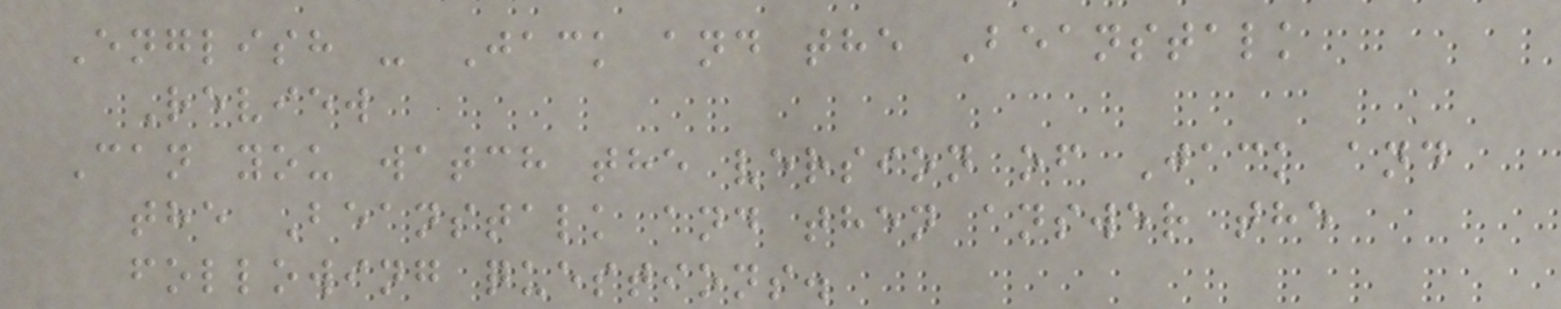English - Jack and the Beanstalk
Review
Can you watch the version of Jack and
the Beanstalk and then answer the
following questions.
